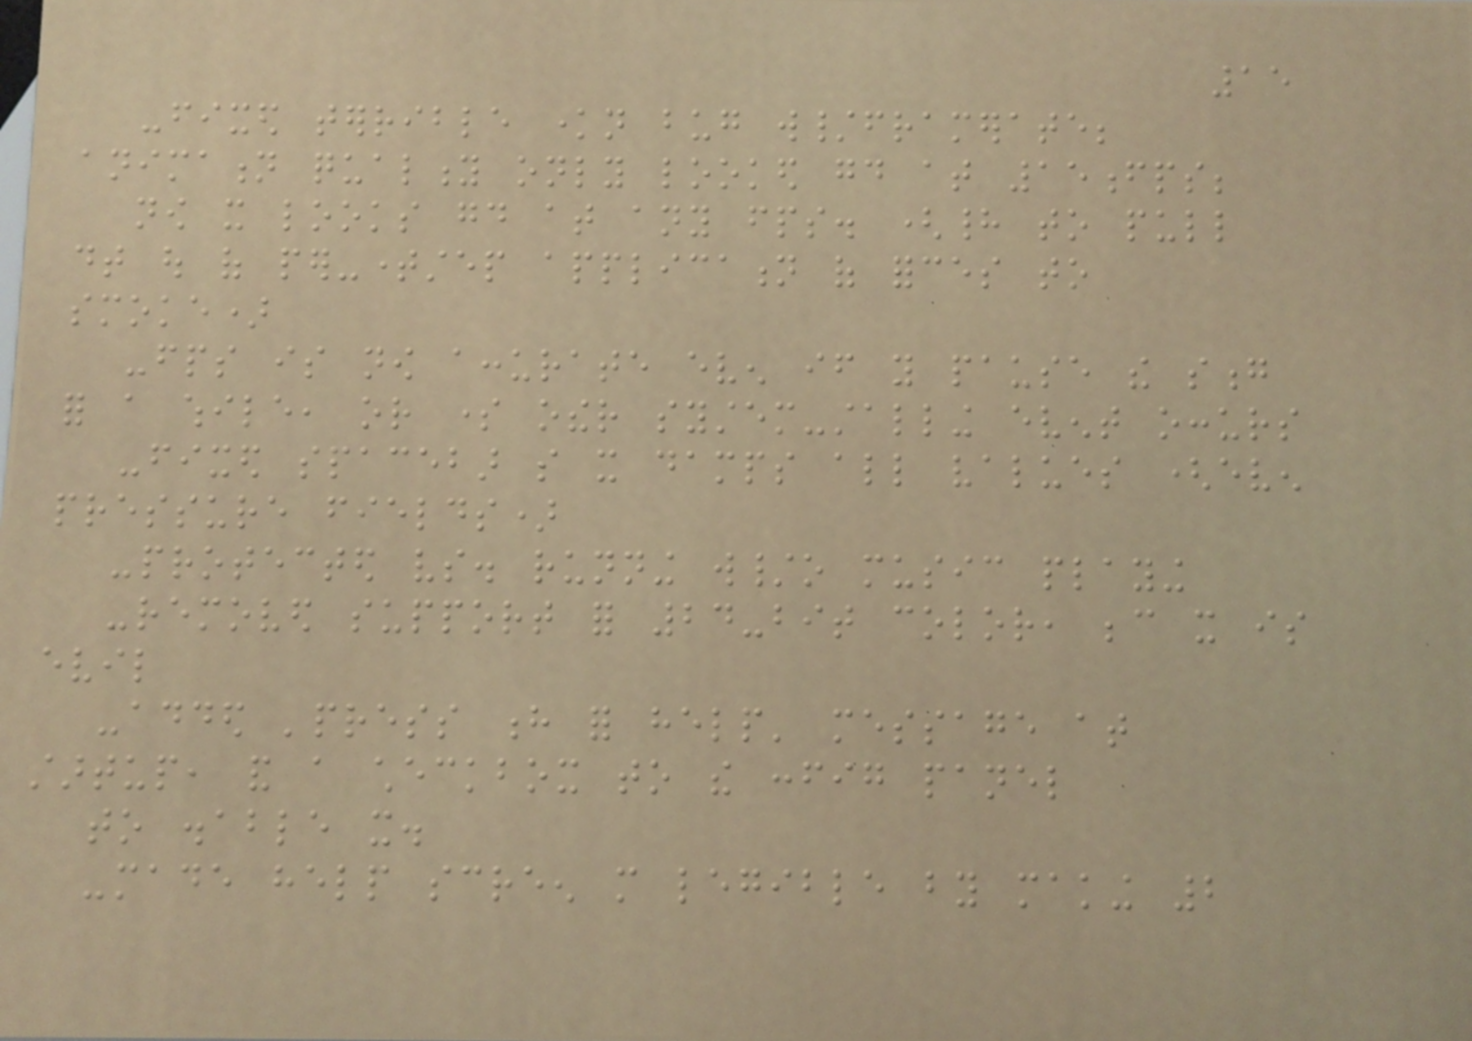15
-fixed terrible known bug w/framerate;
animation quality only looked good at 15fps;
now it looks good at any fps. (had to pull
dt out of per-timestep application of forces to
smoke)
-fps is now accurate even if you pause the song
for a while, or some other system-stalling event occurs
-fixed spacebar so it damps all values (even
pressure fields)
-protected vs. running w/o music playing
-removed support for 24-bit color, because it is
evil
-added 'press h for help' message at
startup, and a checkbox to the config panel
to disable it.
-made help screen more legible by making 2
